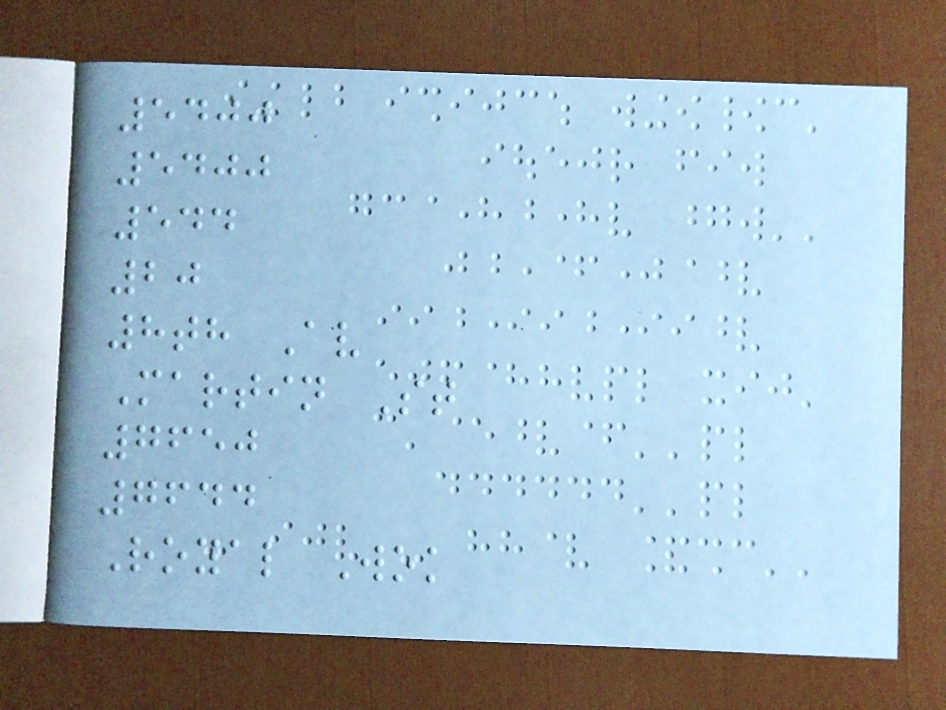5400
5400
544
20
8th Av
Martin St
7650
7644
Royal Wok
